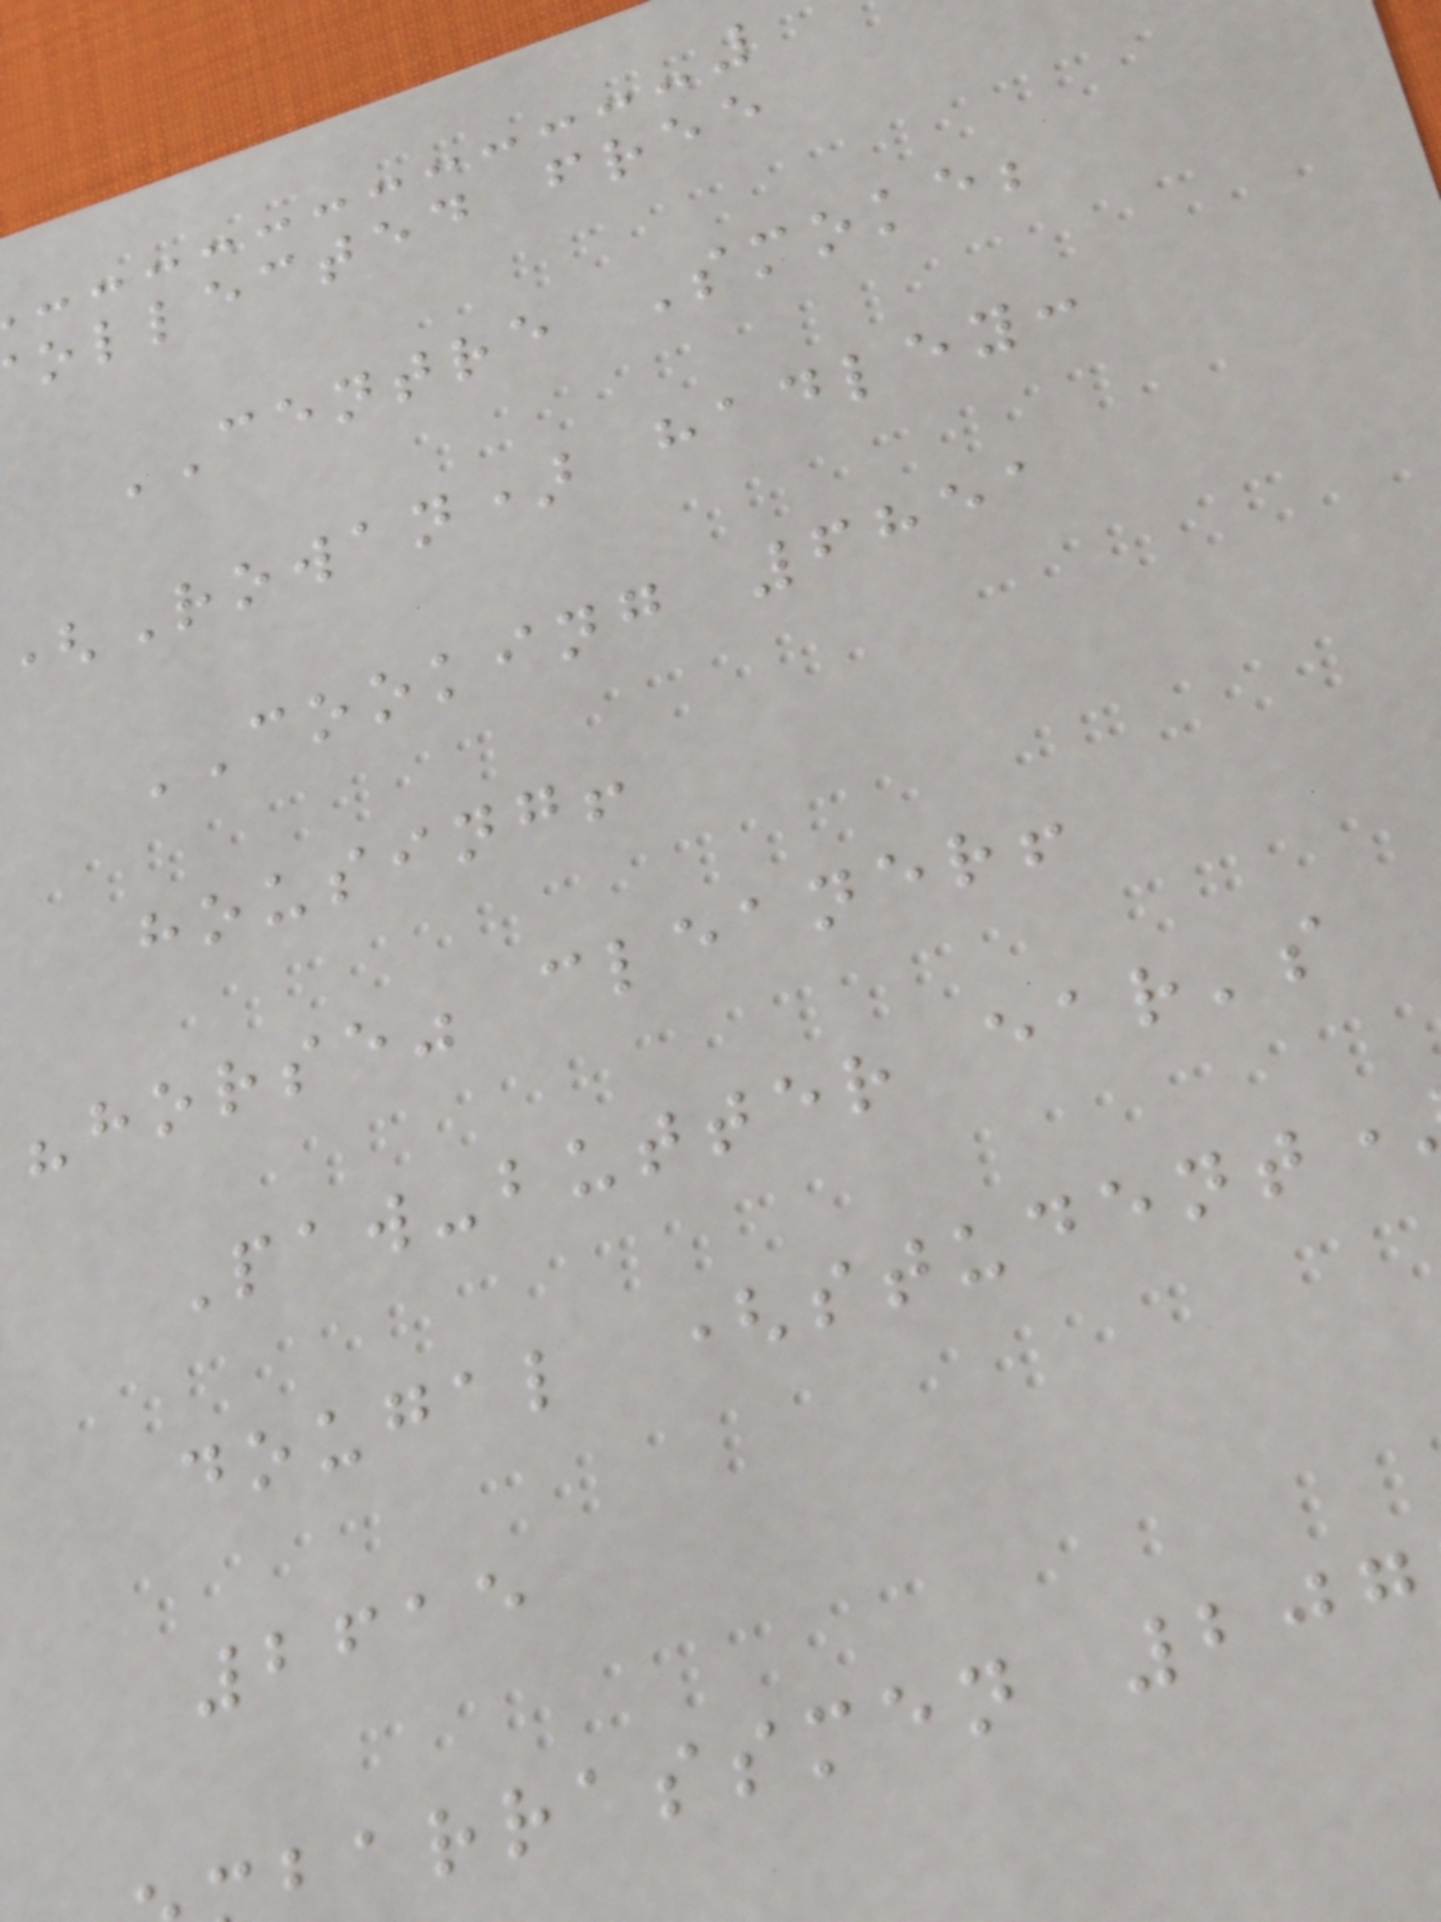ollected free
CENTRE Smoke;
Rowan) hadley:
COOKING 6851
housing!
"horse" cleaner!
Paw-butter ear's
dougal (student
2615
barrassmen 207
